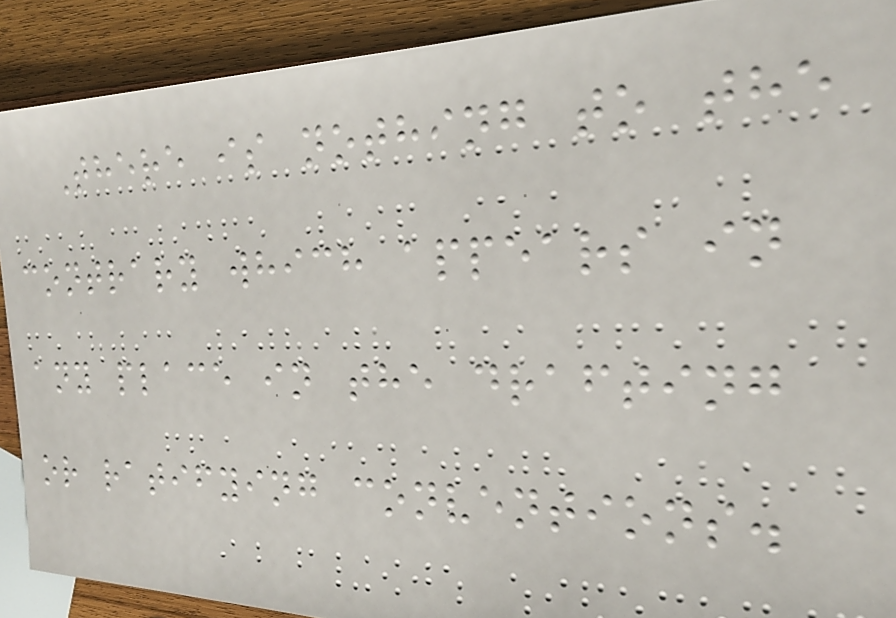There is nothing to the
contrary which appears in
any place in the drafting
or ratifying conventions.
